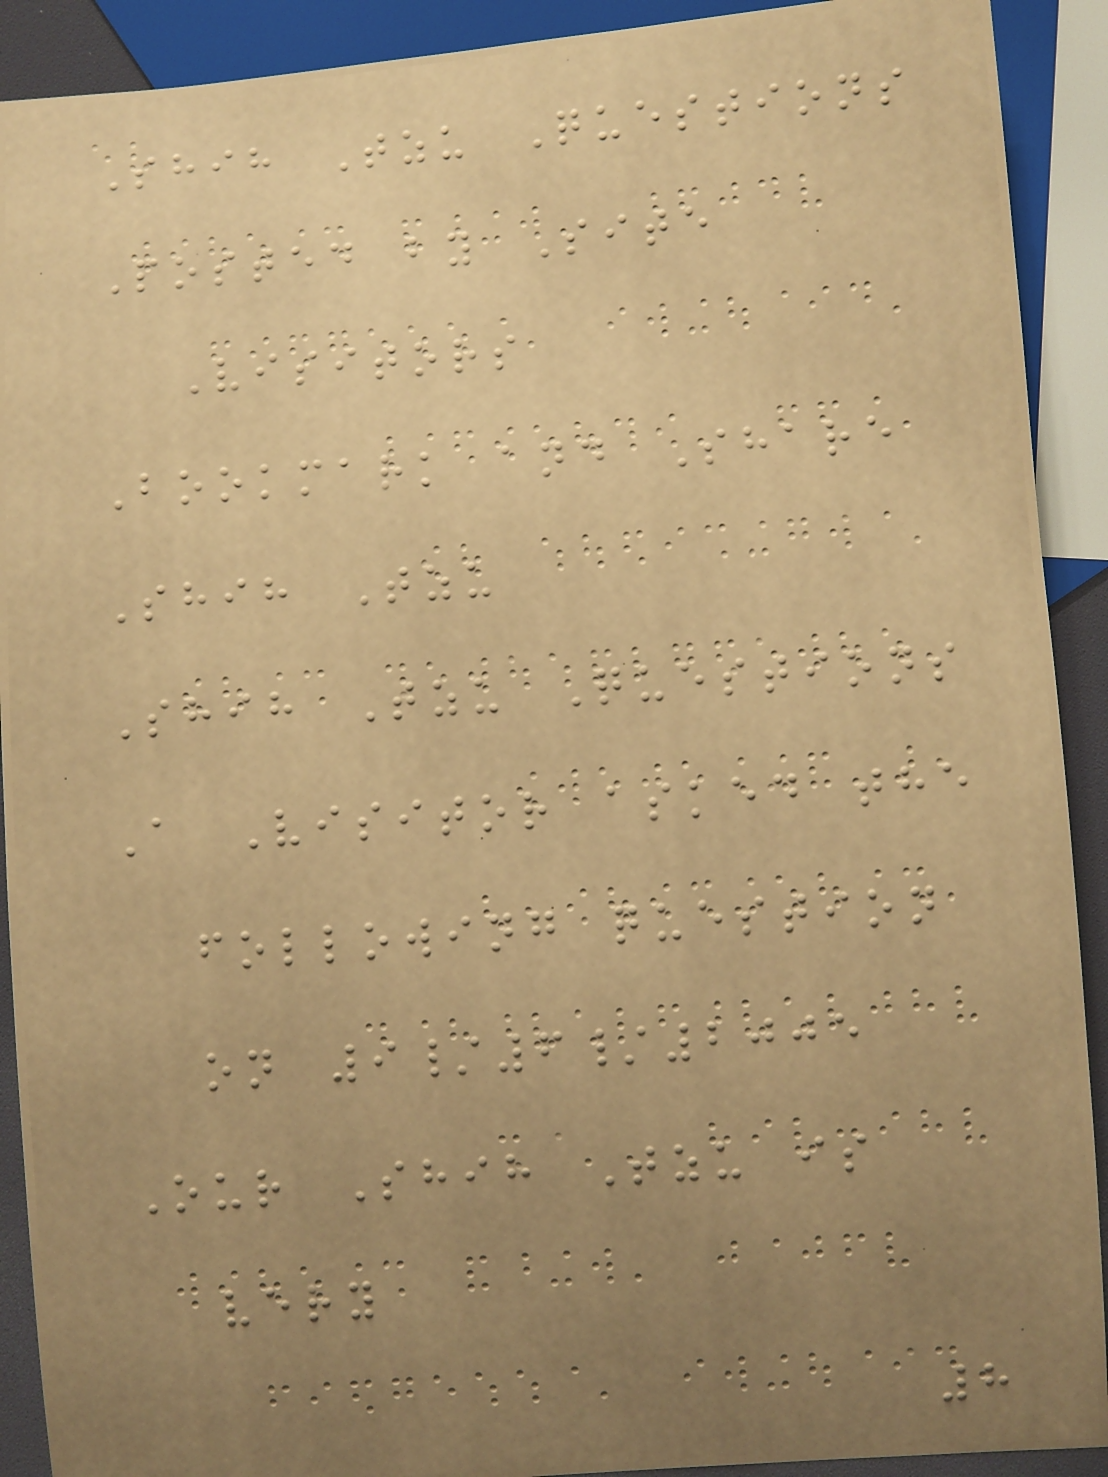Shih Tzu Questions
Posted by Site
Visitors
Bookmark and Share
Shih Tzu
Shih Tzu Questions
A Visitor asked the
following question
on 9/6/2005
Our Shih Tzu is
very
8
